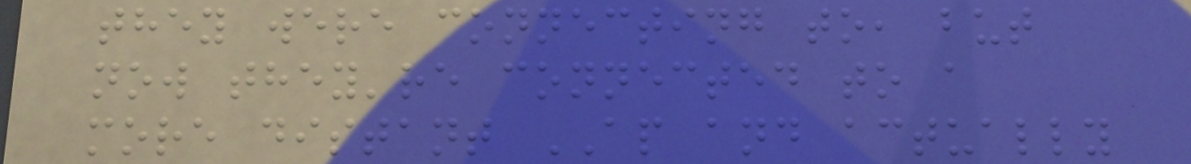they were connecting to, but
now they're connected to a
more distant AP and actually
